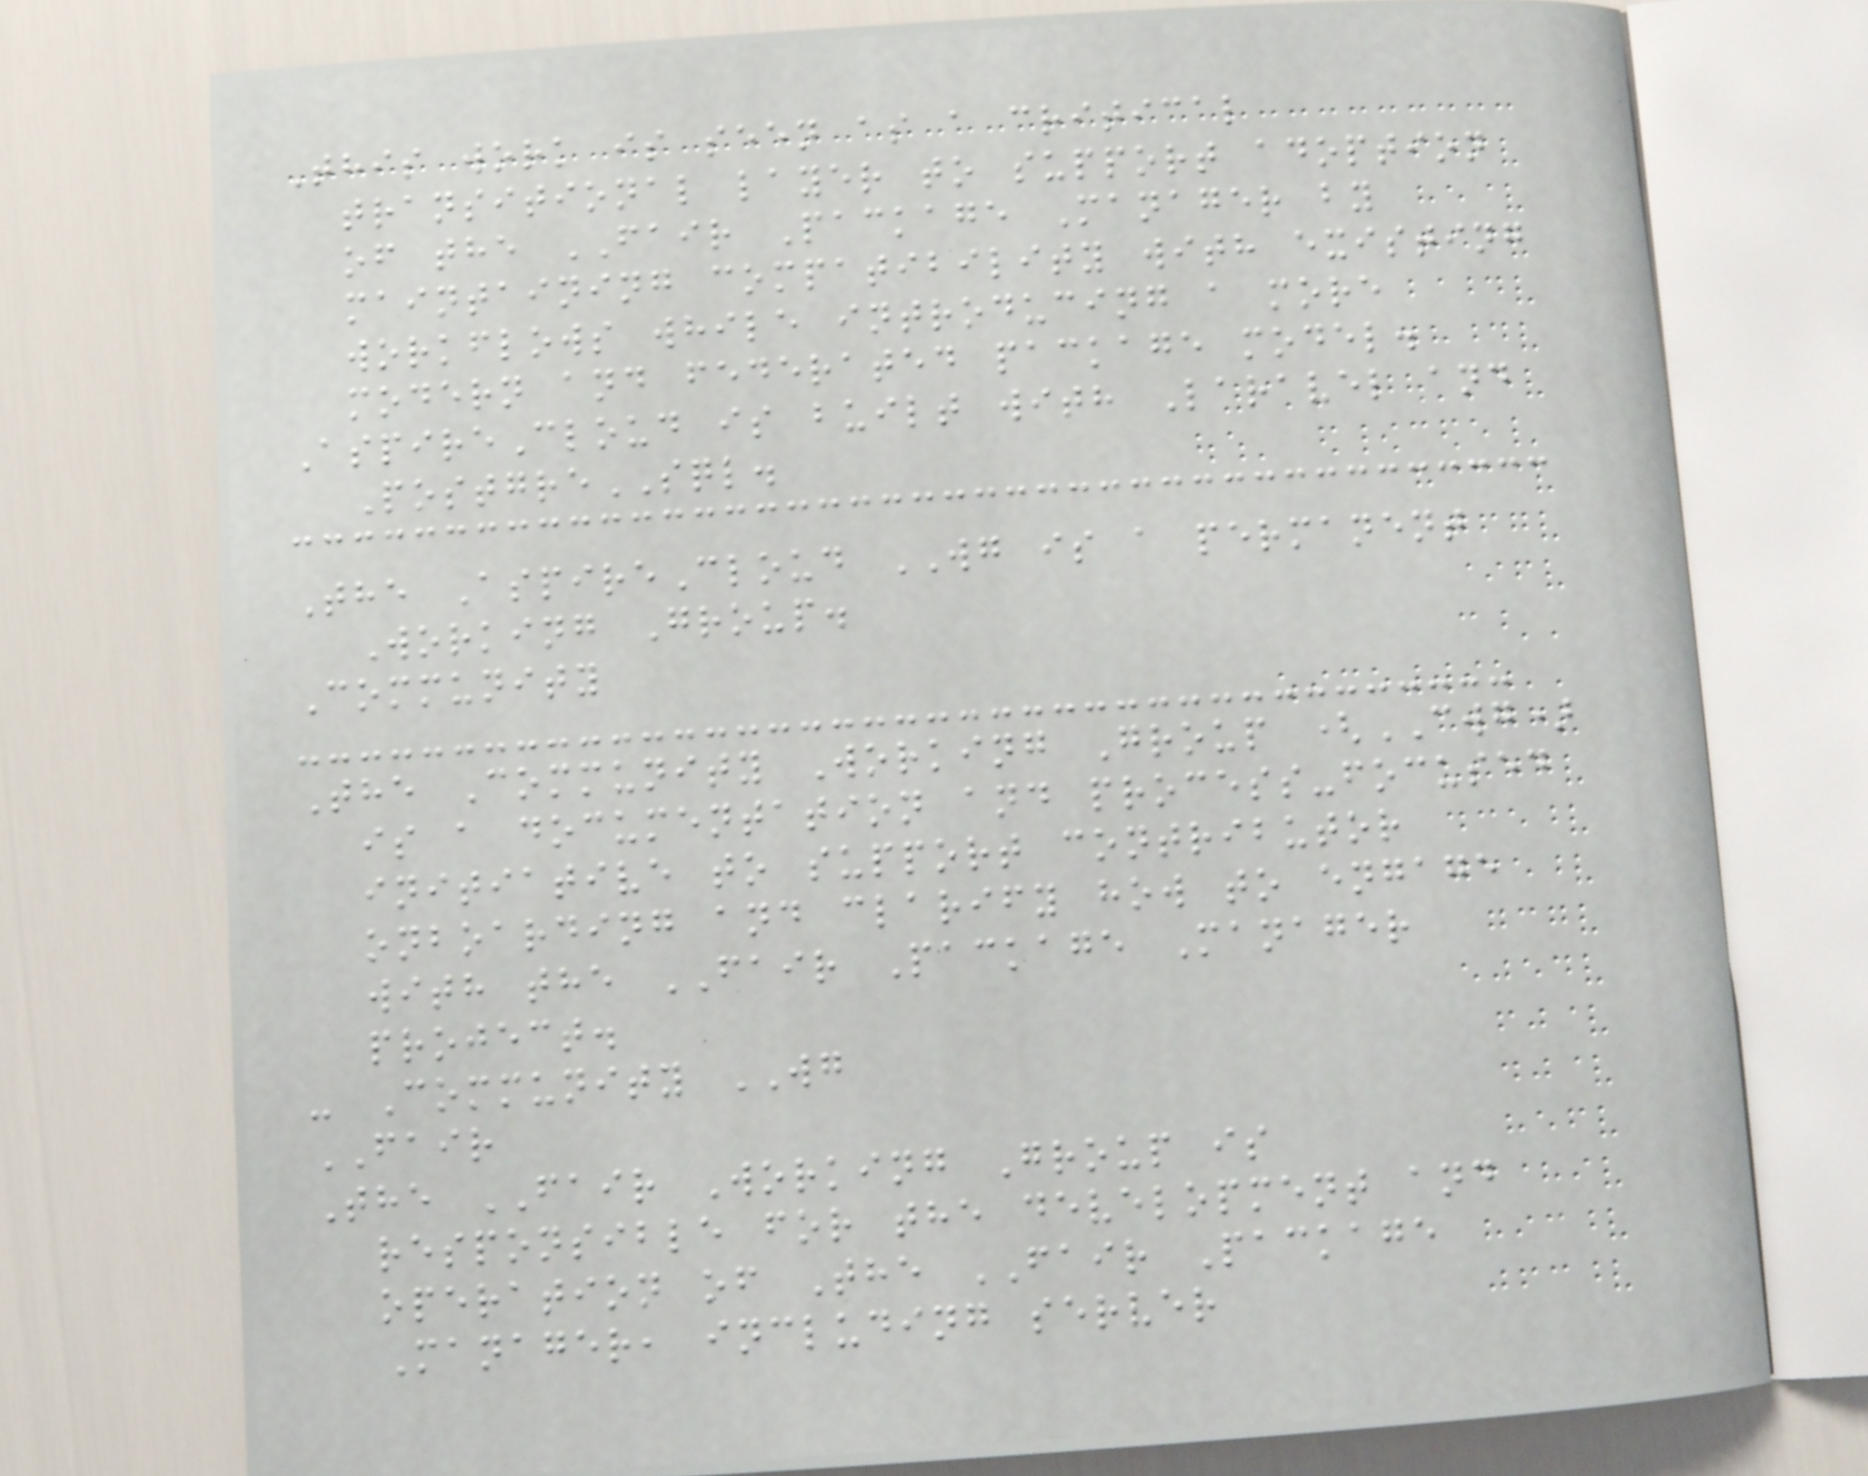This work is seen as a critical
transitional layer to support adoption
of the FAIR Package Manager by
maintaining compatibility with existing
workflows while introducing a more
modern and federated package model.
AspireCloud is built with Laravel and
PostgreSQL.
The AspireCloud WG is a permanent
Working Group.
Community
The Community Working Group (CWG)
is a documentation and process-focused
initiative to support contributor
onboarding and clarify how to engage
with the FAIR Package Manager
project.
- Community WG
FAIR
The FAIR Working Group is
responsible for the development and
operation of The FAIR Package
Manager, including server
